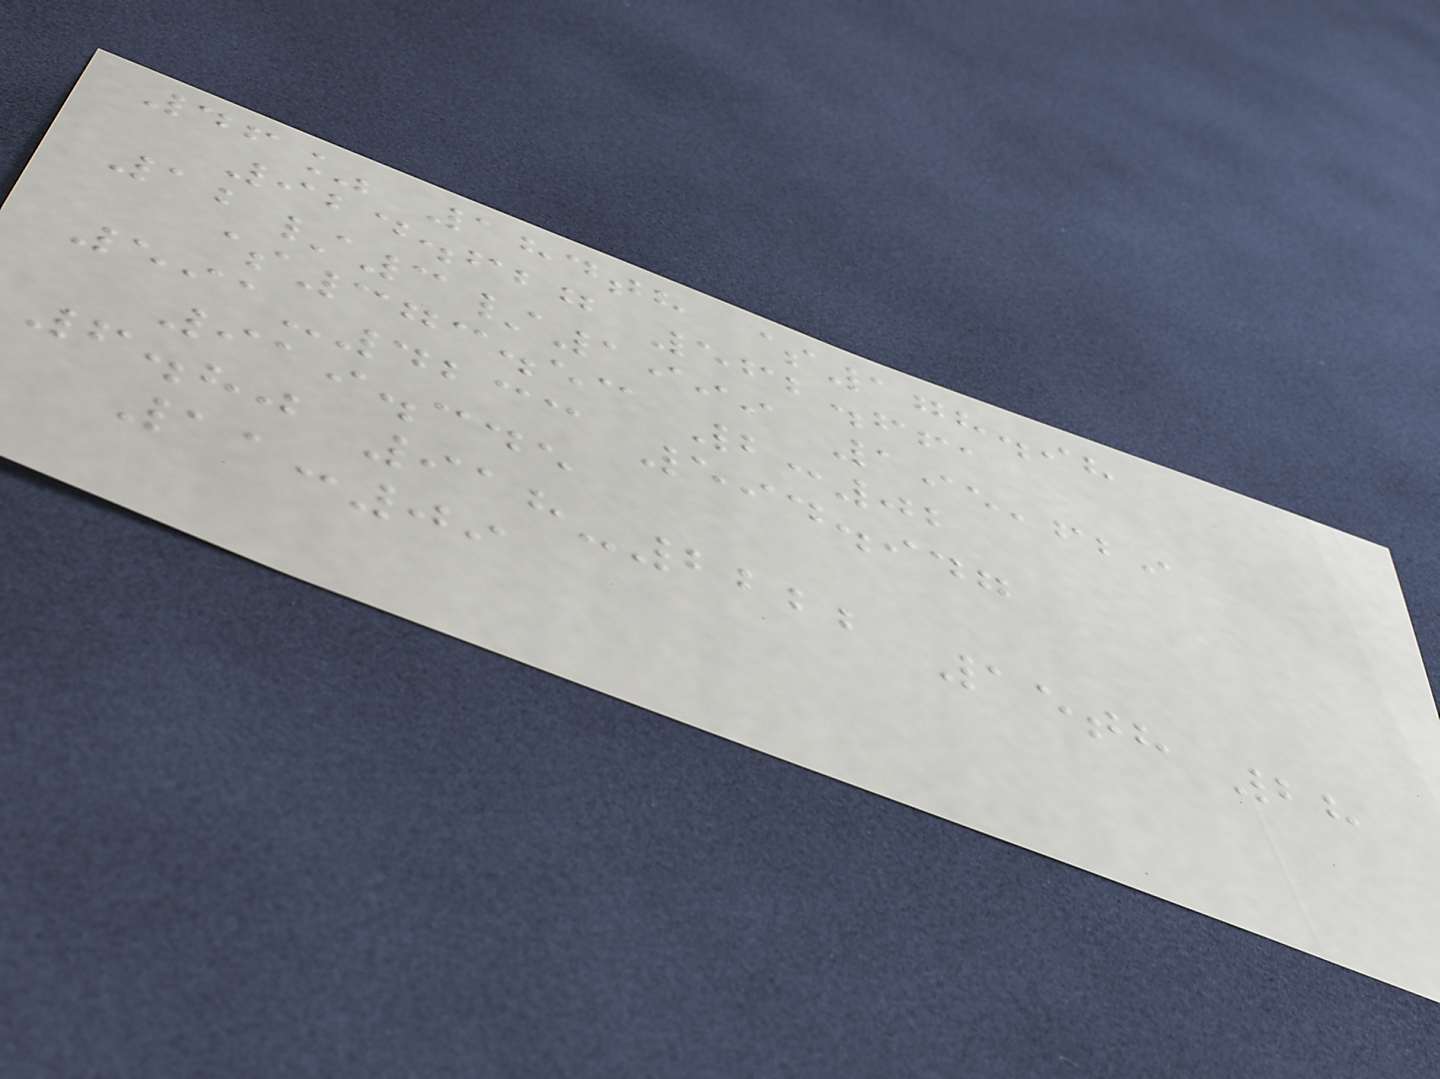46% 184th $178.98
924.627 562.661
12/3/1999 195,629
$373.53 2:02
591-4233 594.947
919.345
6.80 918-2222 15th 28
11:09
